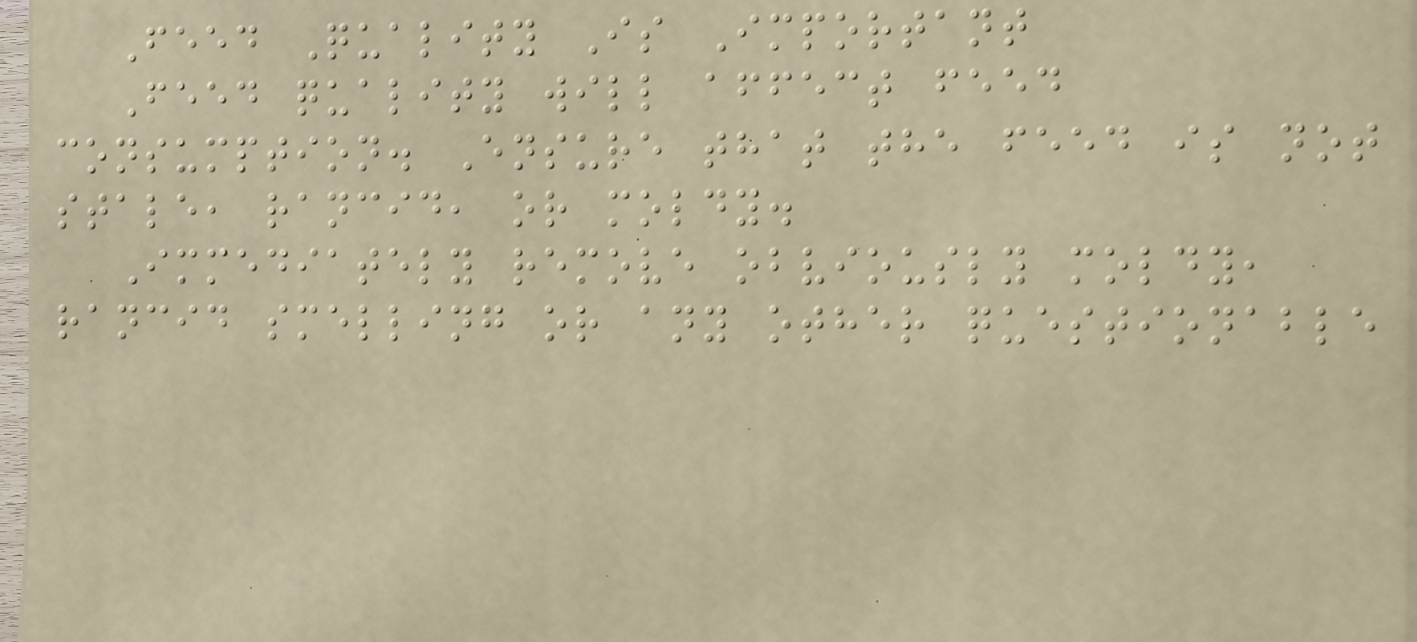Feed Quality Is Important
Feed quality will affect feed
consumption. Ensure that the feed is not
stale, rancid, or moldy.
Immediately remove obviously moldy,
rancid smelling or any other questionable
